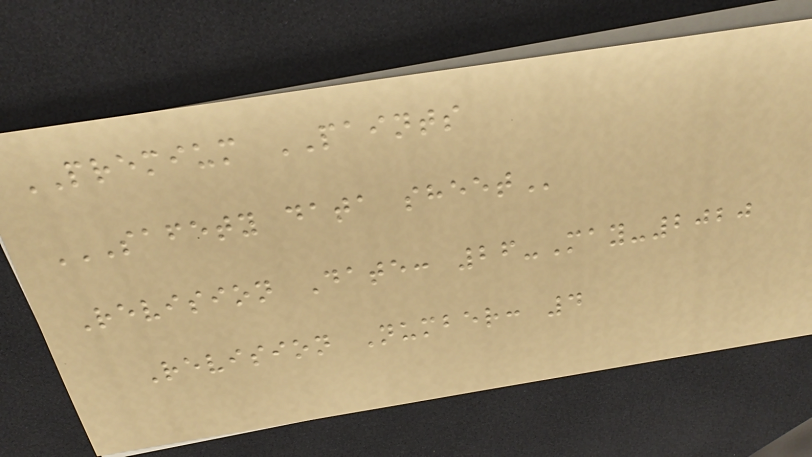PREMIUM PAINTS
SAFETY DATA SHEET
Revision Date: 26-May-2020
Revision Number: 4
